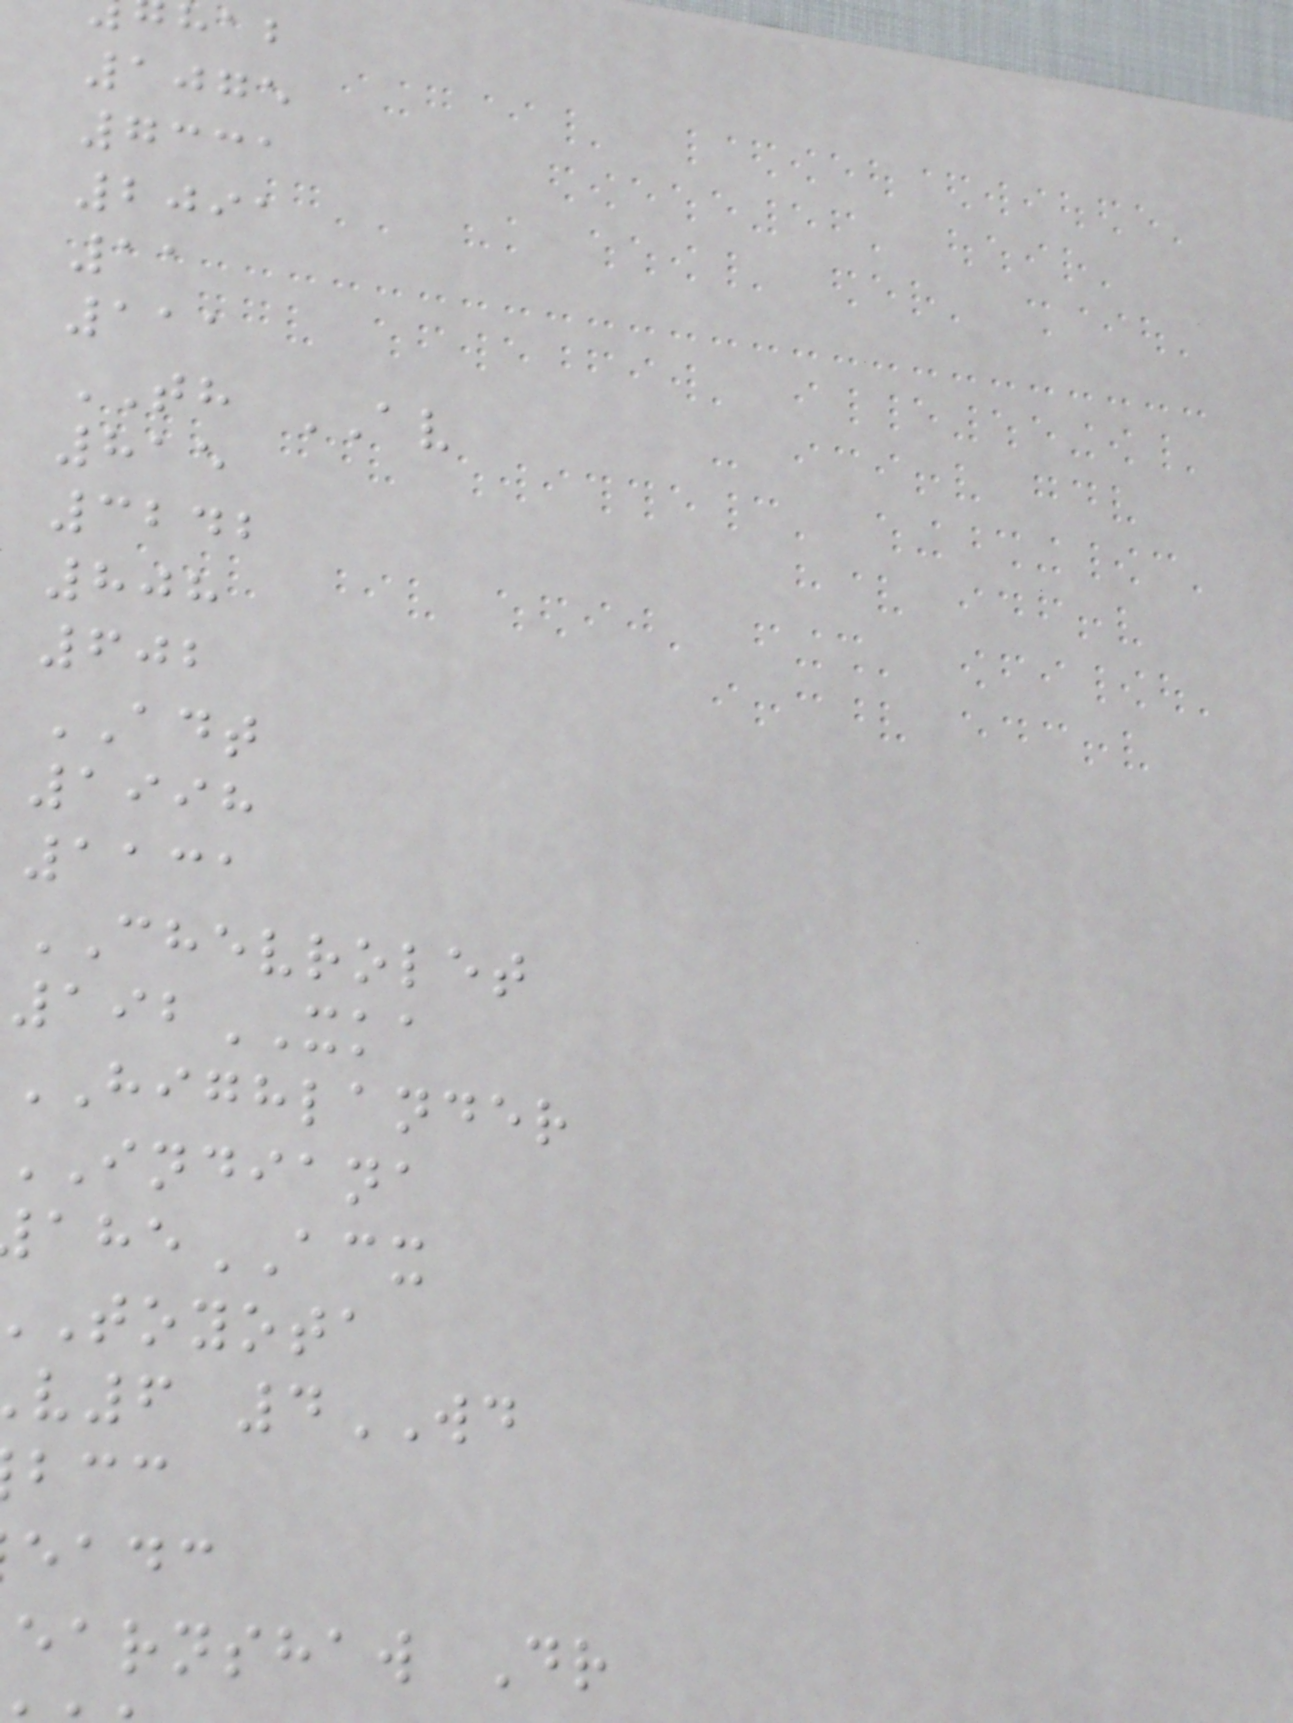1075
7331
2091
11
111
TH AV
815
3242
808
602
ADT
1998
1131
CHEVROLET
192XKA
HIGHLANDER
indiana
ACX
toyota
v6 4WD
eadc
earnshaw Dr
